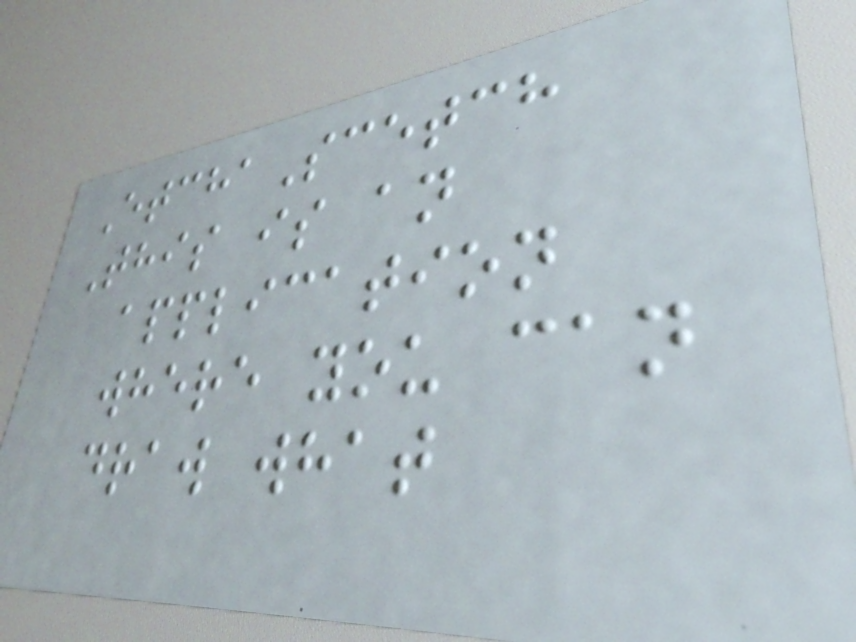EtchaScetch
This is an
application
where you can
draw what
